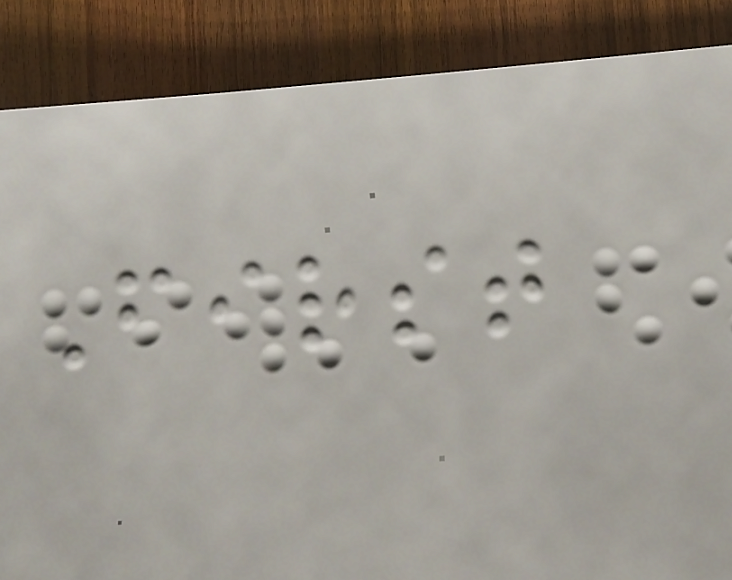First
